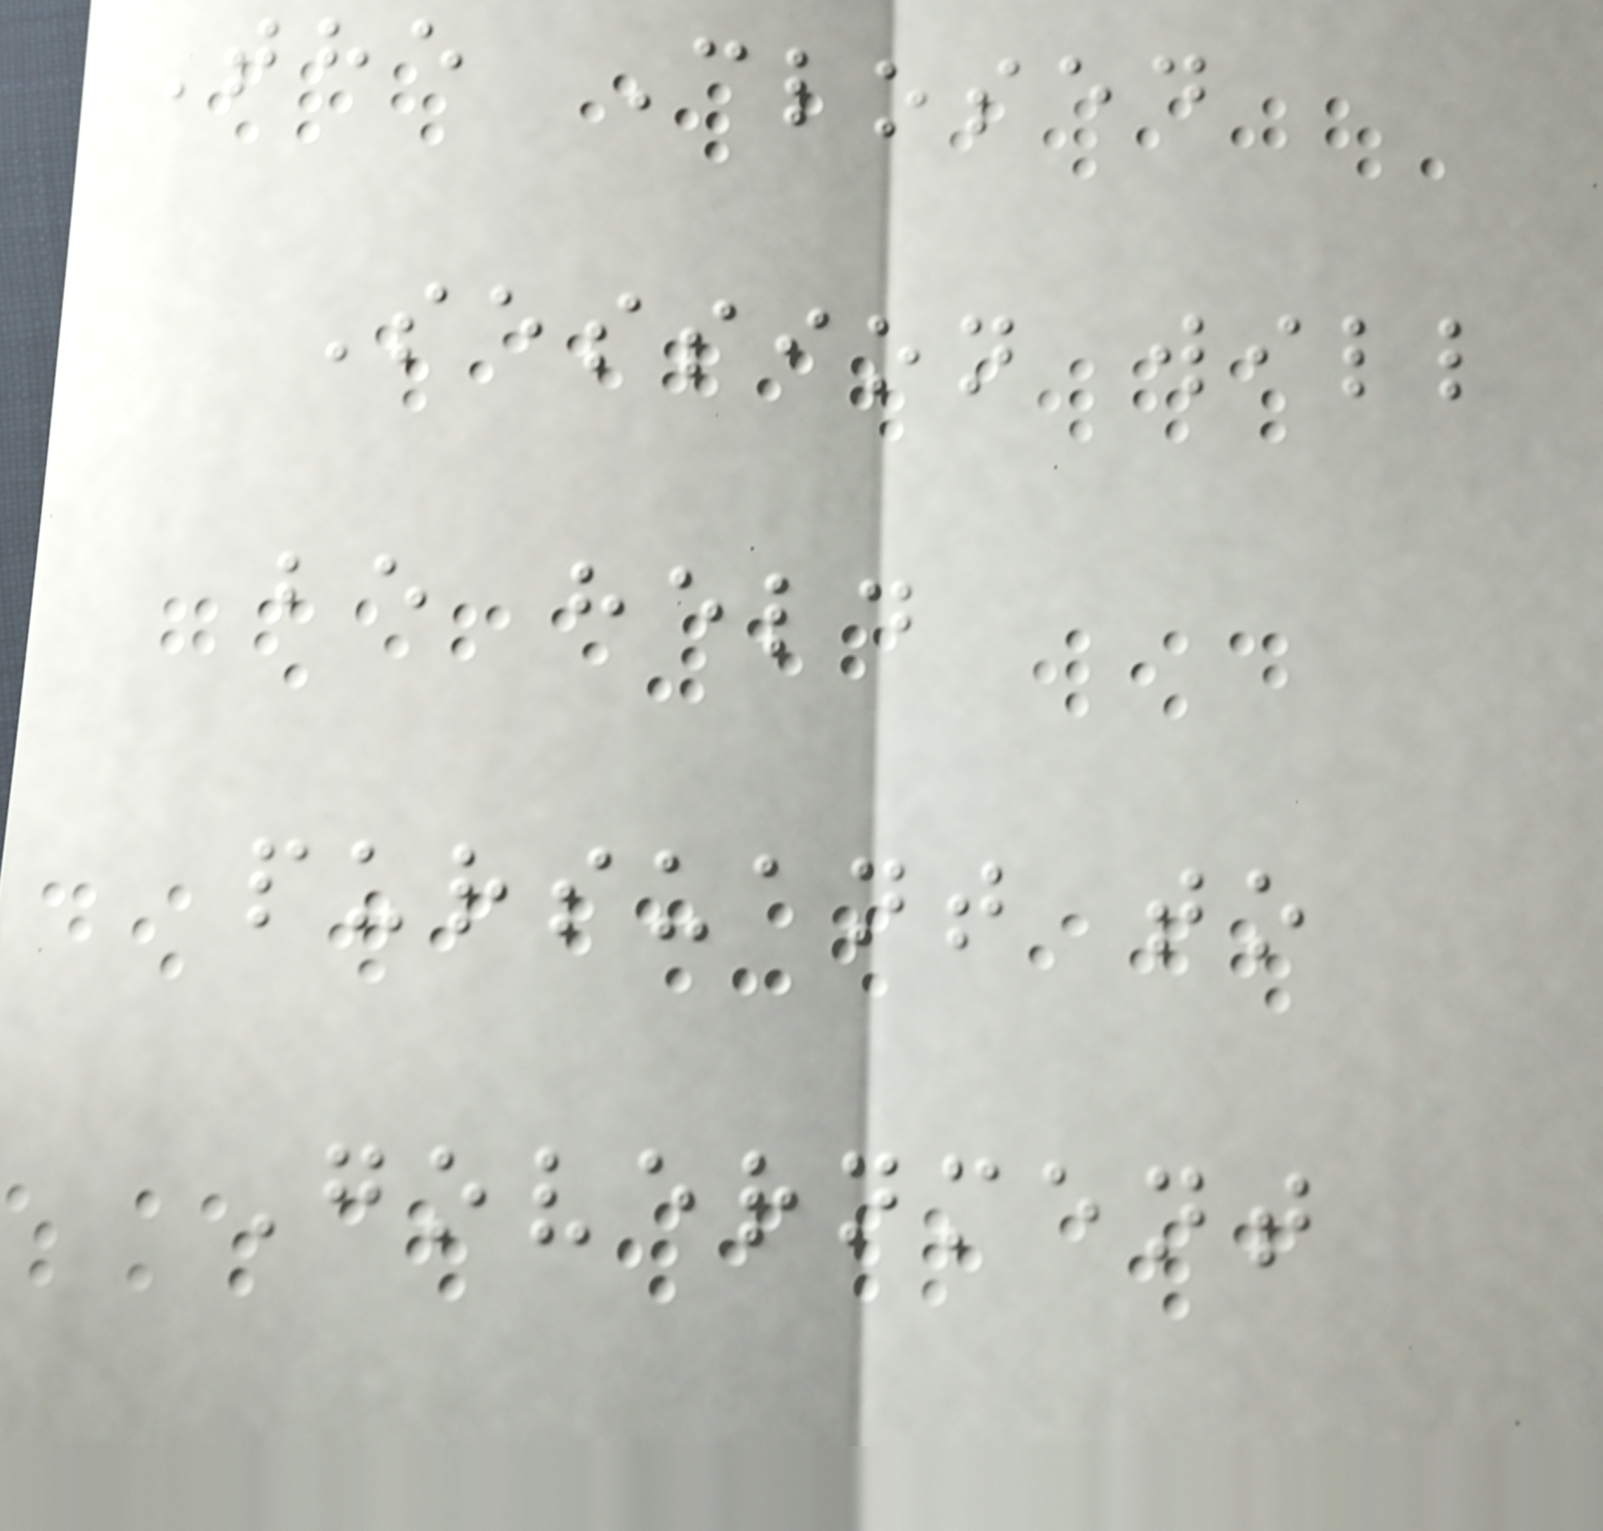The Closed
Session will
be held
pursuant to
Government
